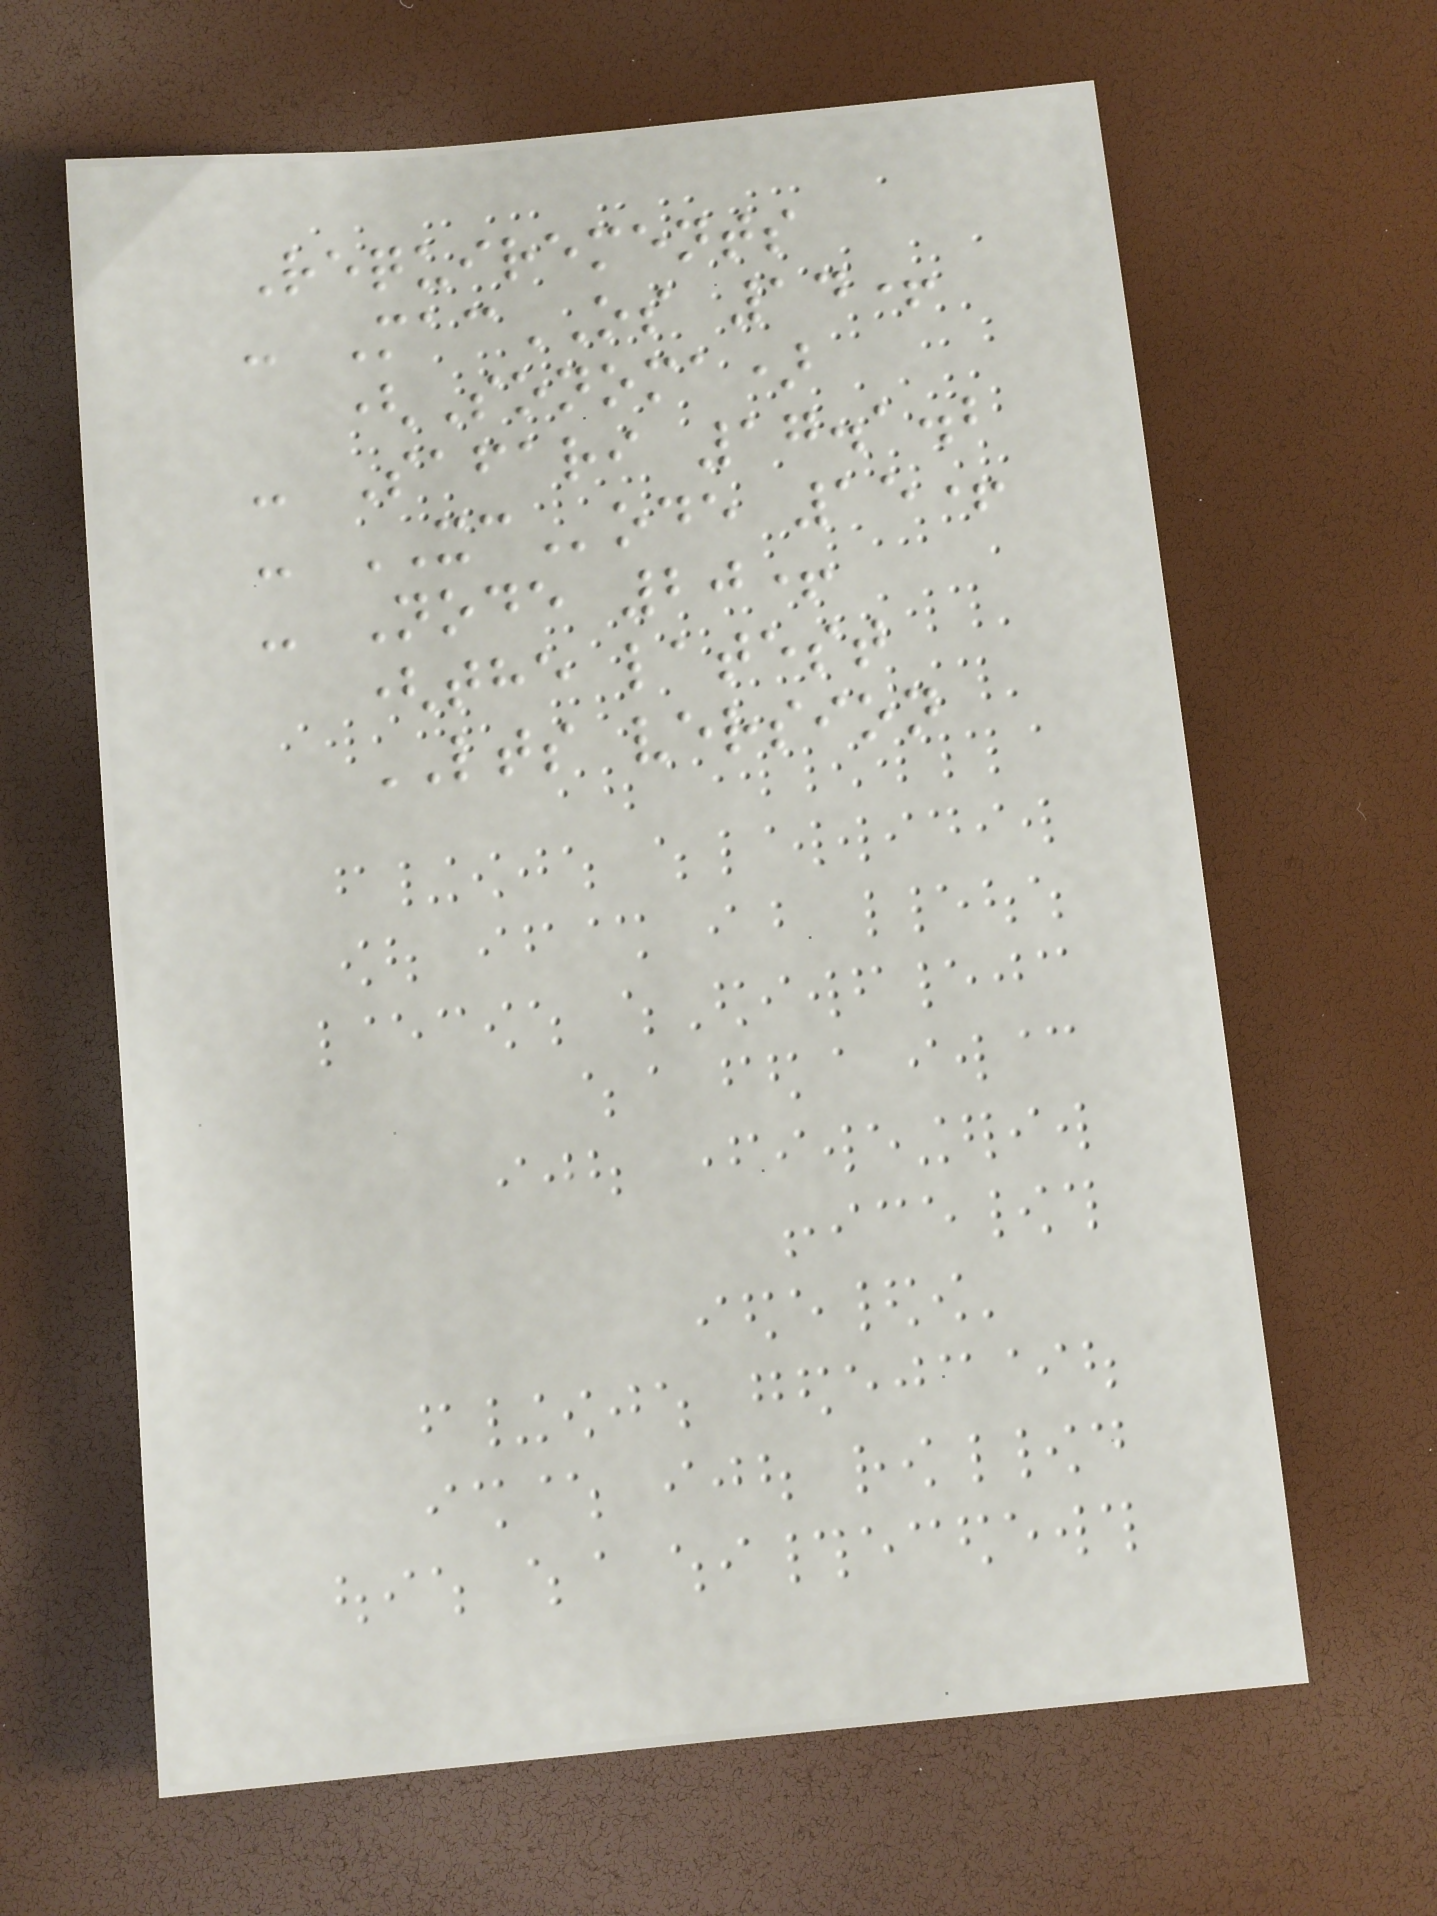Requirements
- MacOS 14+
(Sonoma)
- Safari 17.1.2
- XCode 15+
- Node 20+
(the latest
LTS version
